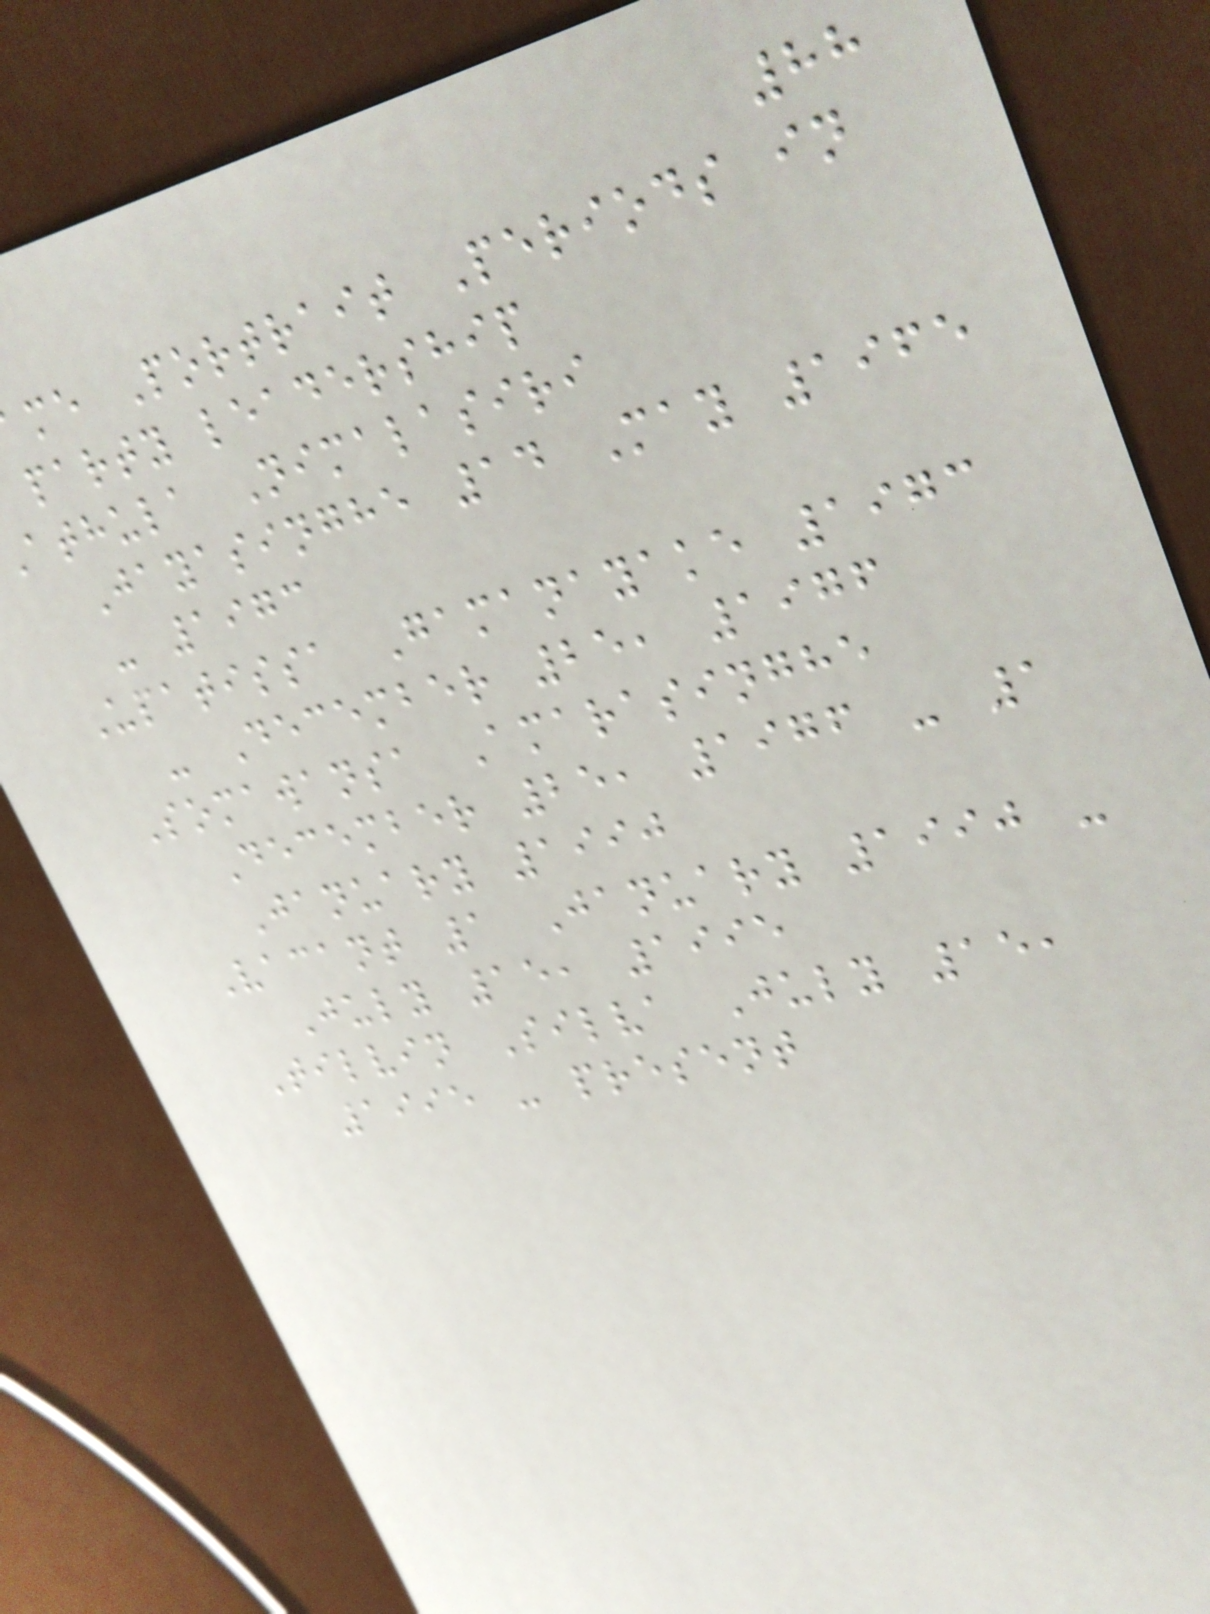88
me Portrait Periods in
party leadership
athula Nimalasiri
Jayasinghe 14 May 1965
- 1973
Upatissa Gamanayake 1973
- December 25, 1976
Somawansa Amarasinghe
December 25, 1976 - 1
January 1990
Vacant 1 January 1990 -
July 15, 1995
Tilvin Silva July 15,
1995 - present
